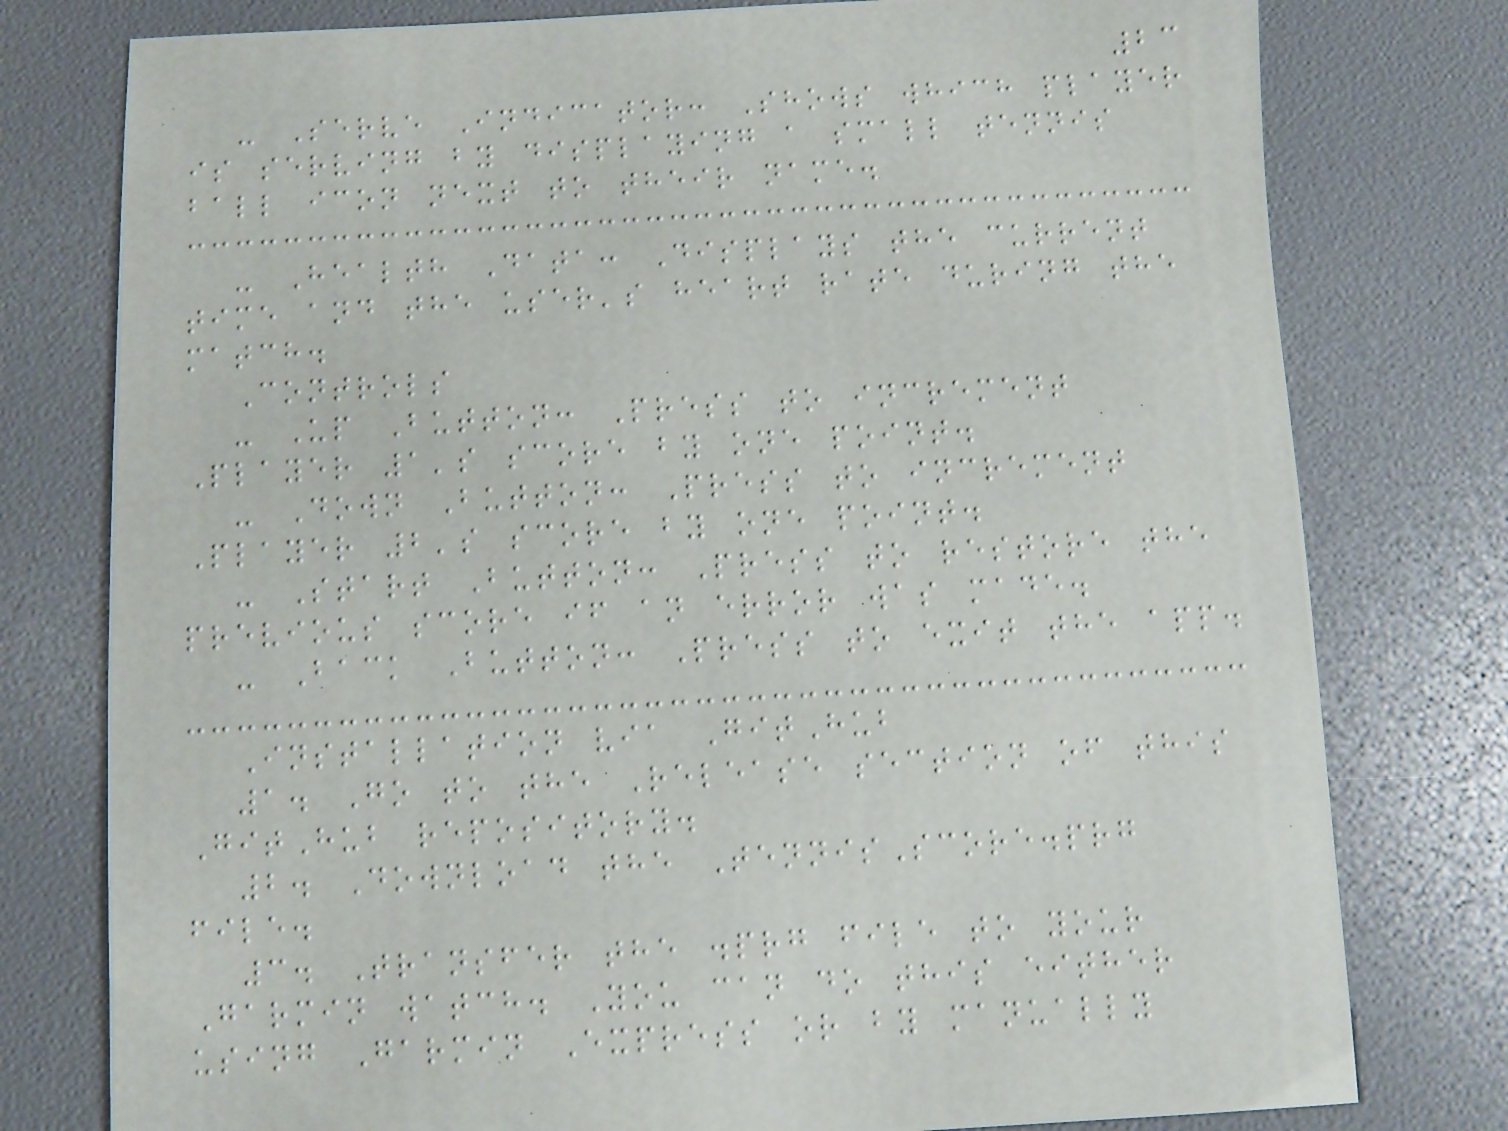23
- Serve Indicator: Shows which player
is serving by displaying a small tennis
ball icon next to their name.
- Health Data: Displays the current
time and the user's heart rate during the
match.
Controls
- Up Button: Press to increment
Player 1's score by one point.
- Down Button: Press to increment
Player 2's score by one point.
- Start Button: Press to restore the
previous score if an error was made.
- Back Button: Press to exit the app.
Installation via GitHub
1. Go to the Release section of this
GitHub repository.
2. Download the TennisScore.prg
file.
3. Transfer the .prg file to your
Garmin watch. You can do this either
using Garmin Express or by manually
